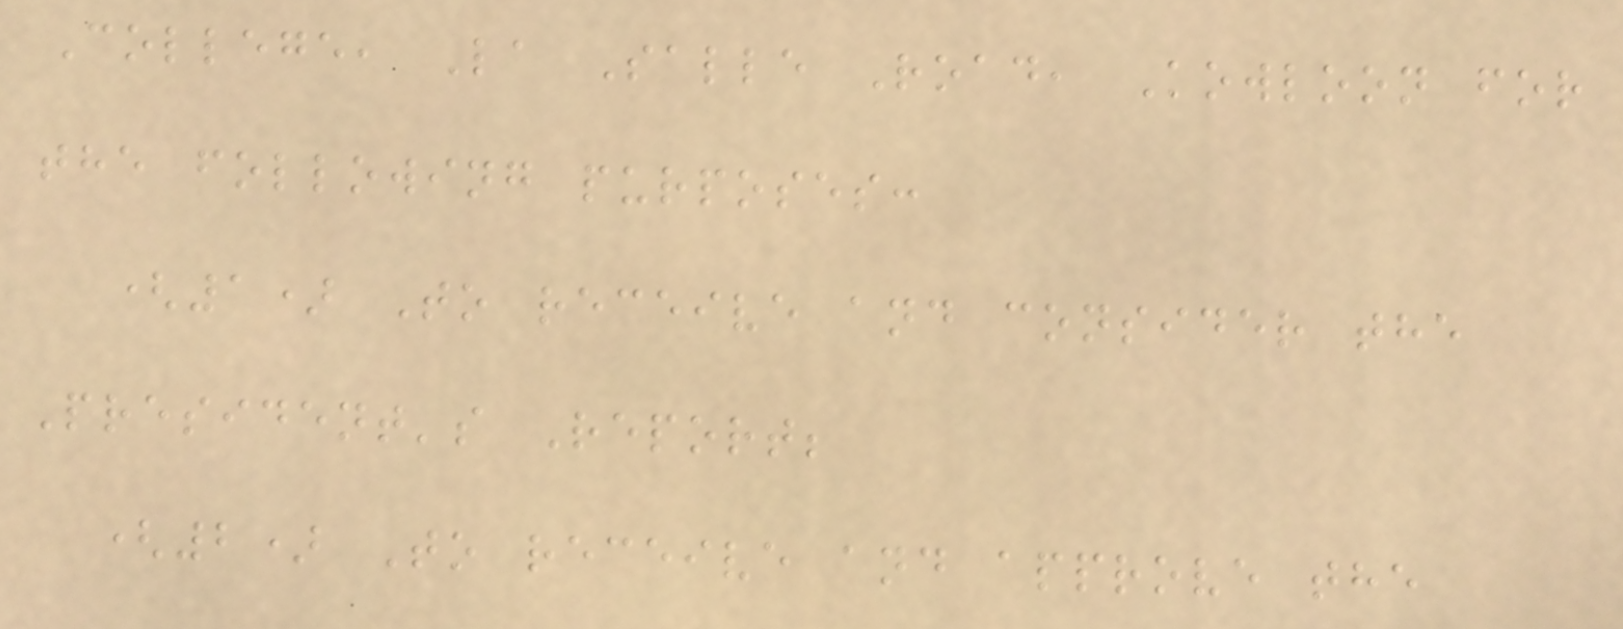College, La Salle Road, Kowloon for
the following purposes:
(1) To receive and consider the
President's Report;
(2) To receive and approve the
